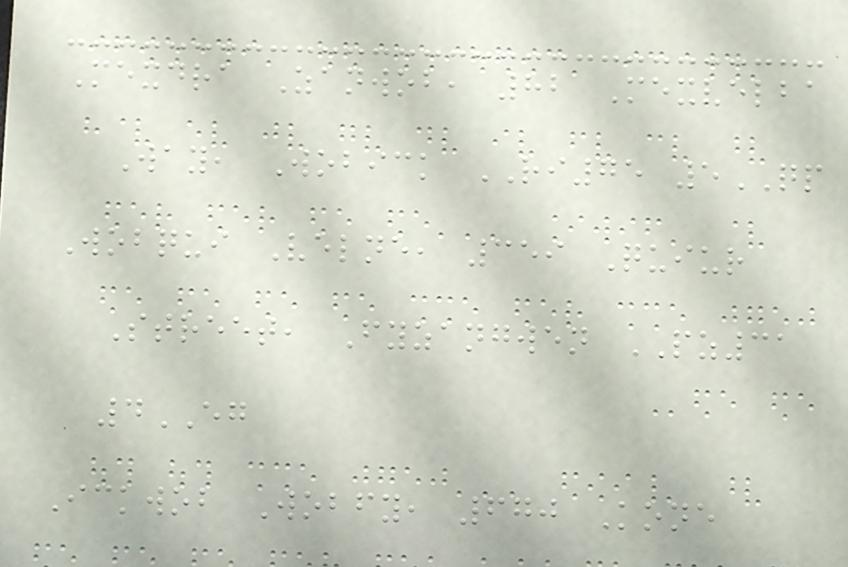Mexdra Zanwob, 82 Mexvelba
Way, Wobick RI75 5QP
Wobqui Velne, 359 Quiur
Street, Fyzangwen PZ31
4EG
Ickwob Wobfy, 670 Kone
